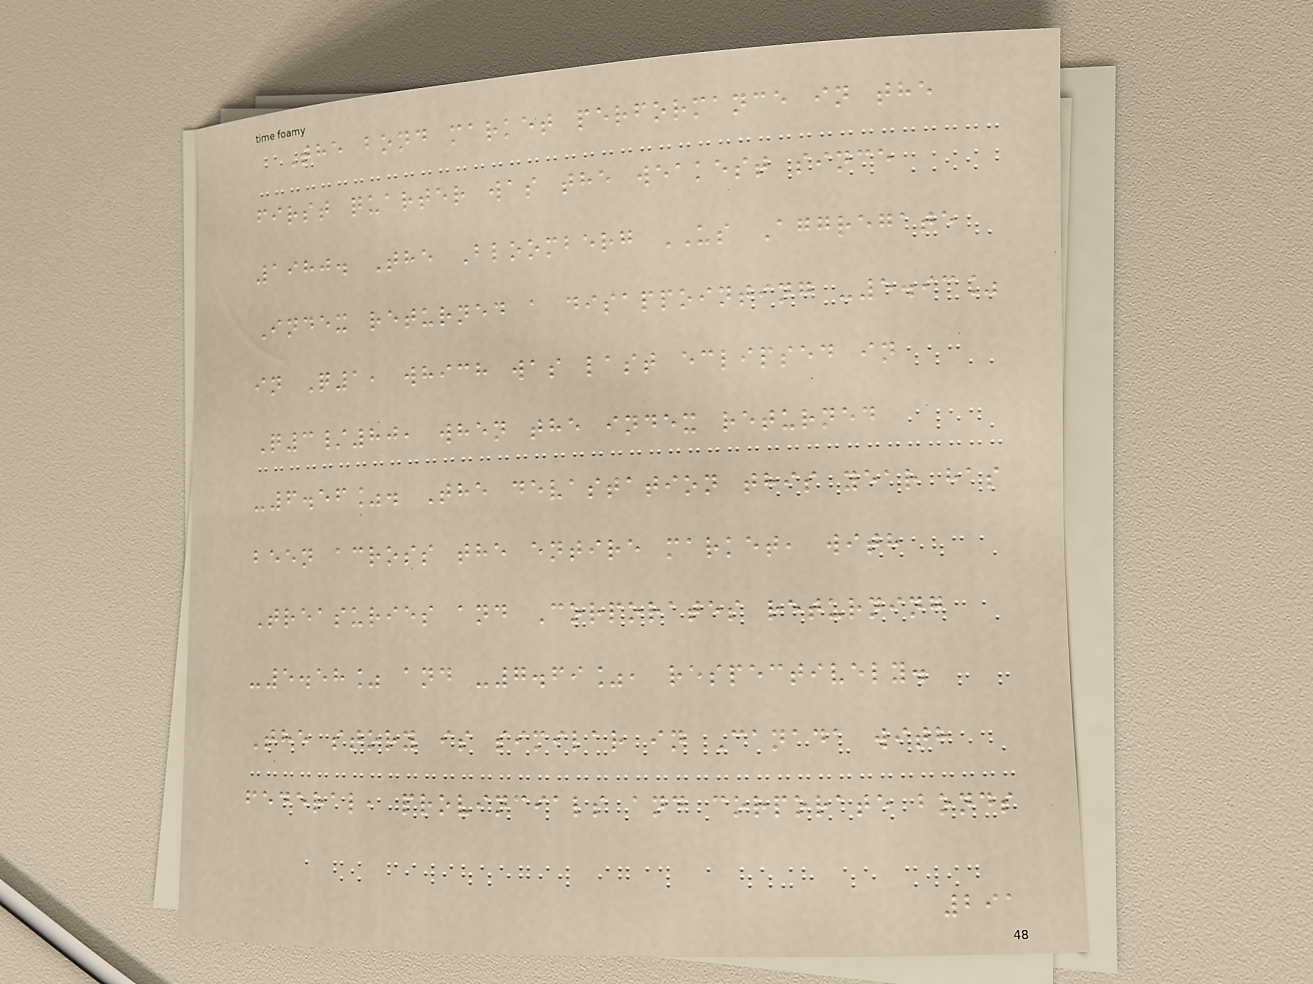The bond market performance in the
first quarter was the weakest since
1980. The Bloomberg US Aggregate
Index returned a disappointing -5.93%
in Q1, which was last eclipsed in
Q3/80, when the index returned
-6.56%. The devastation this year has
been across the entire market, with
Treasuries and Corporates returning
-5.58% and -7.69%, respectively.
The story is similar in Canada with
federal, provincials and corporate bonds
291
